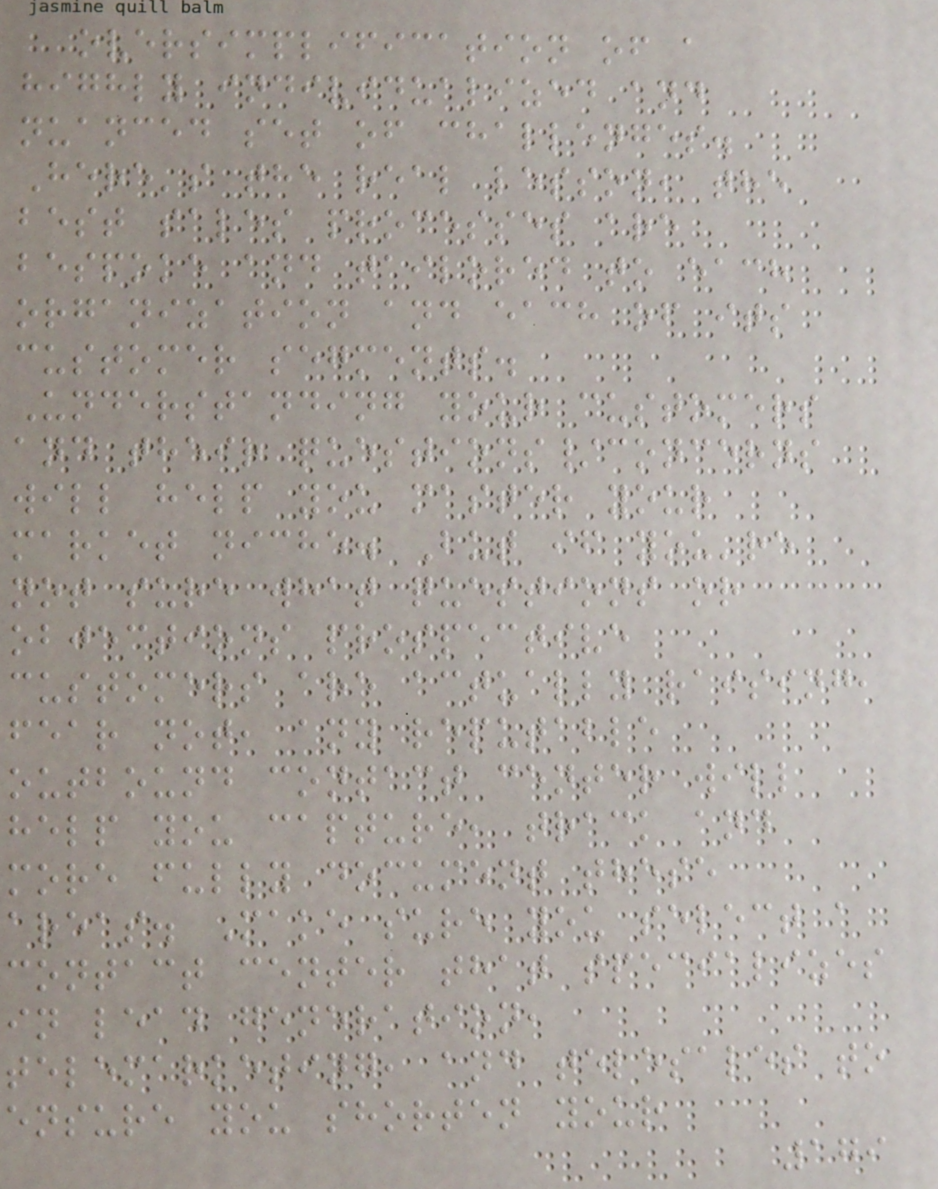oversimplification of a
highly individualized and
nuanced set of challenges.
Here's the real lesson, the
best sales processes are
bespoke and tailored to each
organization and each of its
customer segments.
Understanding your customers
and their questions/concerns
will help you master your
market niche. But if you're
not sure what questions or
objections prospective
customers are actually raising,
fear not, any reputable
outbound contact center will
help you capture, track and
more fully document these
areas. Make sure you select a
contact center that specializes
in lead generation,
telemarketing, and telesales to
ensure you shorten your
179
